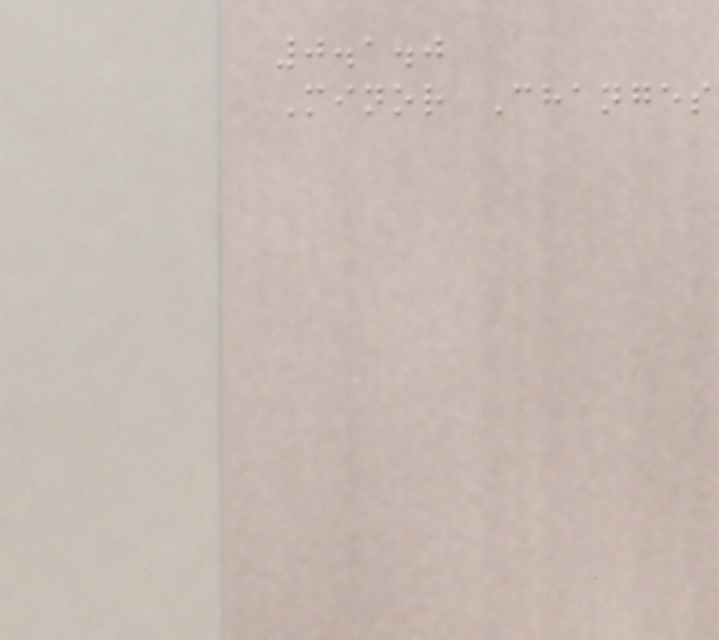0.1.0
Minor Changes
